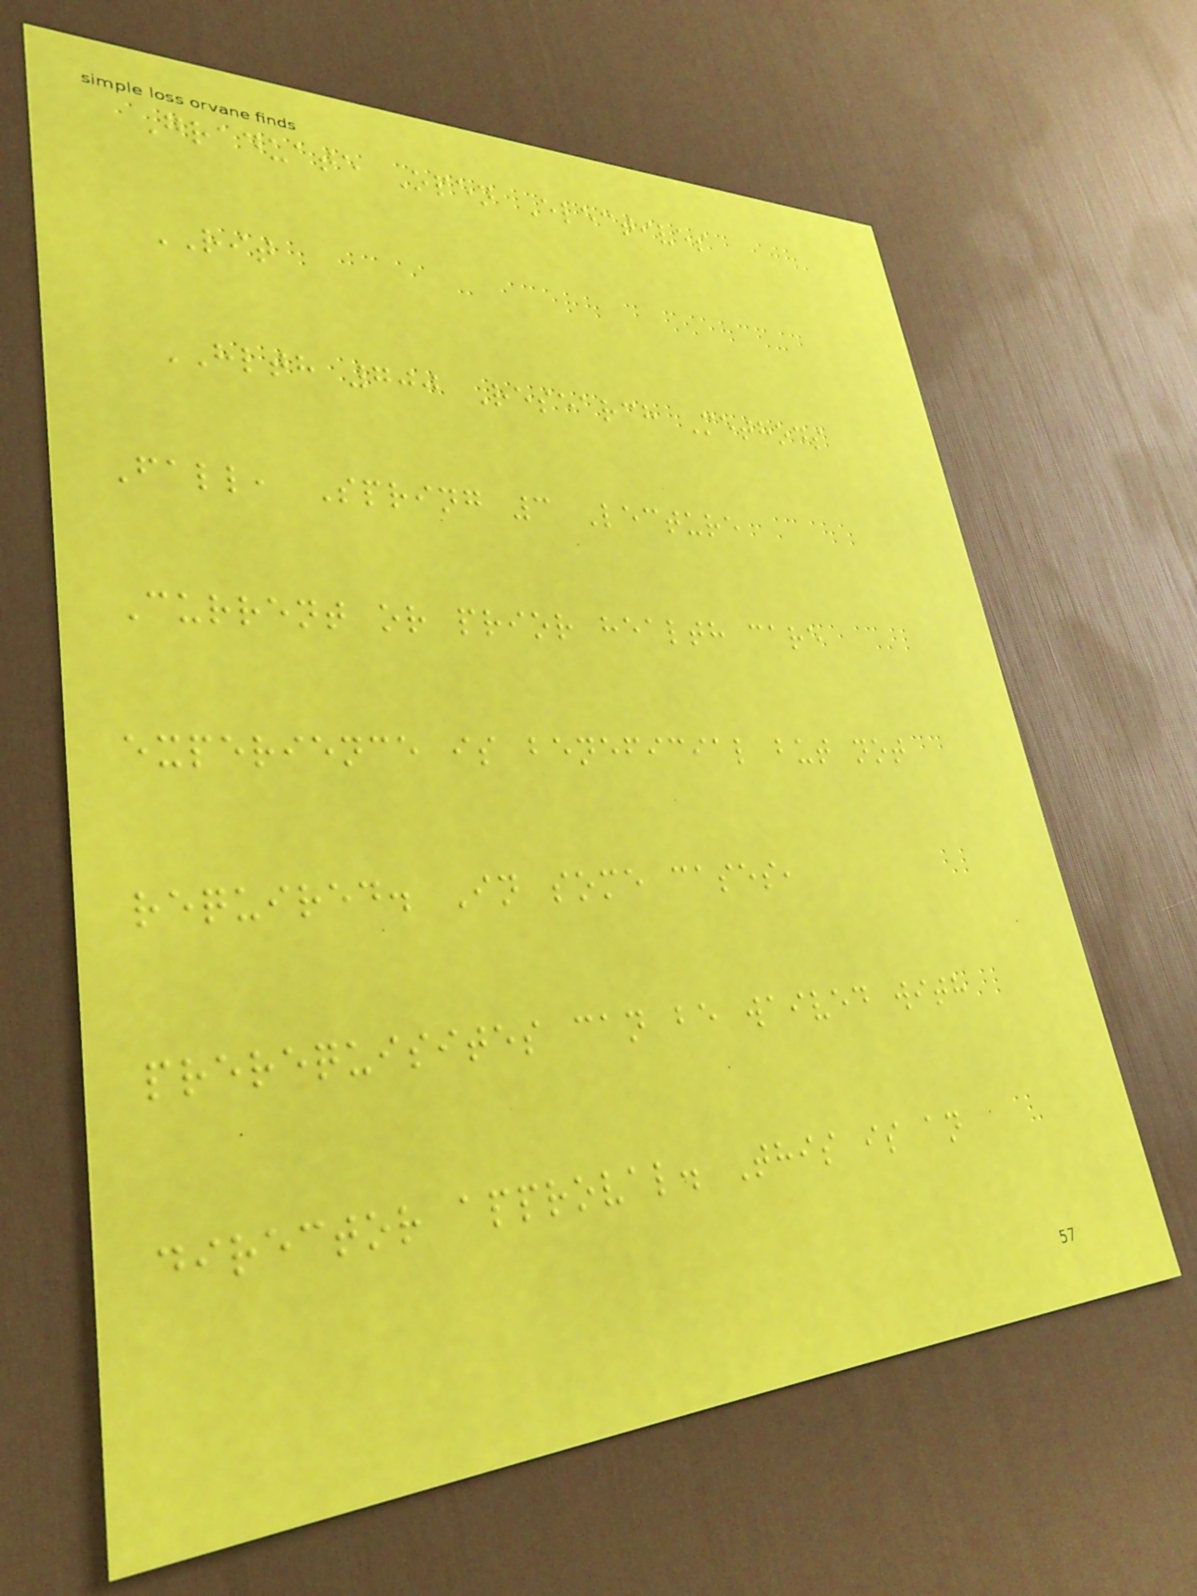Graduate Open Electives
RIT
HLTH 700 Research Methods
Fall, Spring 3 Lecture
Current or prior health care
experience is beneficial but not
required. In some cases,
prerequisites can be waived with
director approval. This is an
